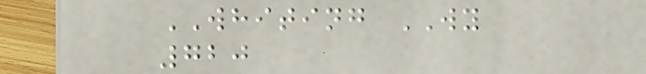WHITING WY
720
